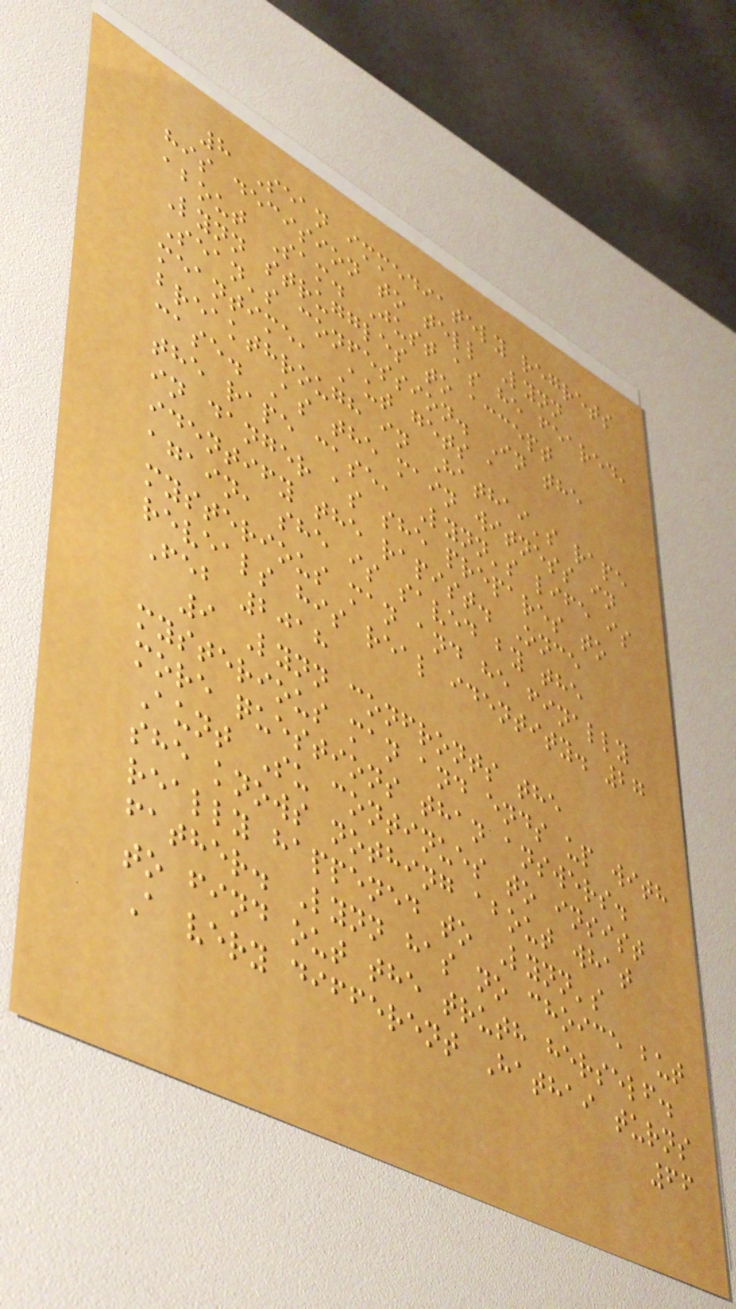8 Sean immediately regrets
his decision to tell Lynn
about Sam. Just as he feared,
Lynn struggles to accept
Sean's confession. In the
meantime, Aut gets a
breakthrough in Hathai's rape
case. As the main witness in
the rape case, Lynn's life is
in danger as she prepares to
identify the rapist. Once
again, she is saved by the
mysterious man and he finally
reveals his real identity. 27
Feb 2018
9 Lynn confronts the
mysterious man and ends up with
more questions than answers.
Aunt Su continues to insist
she knows nothing about what
really happened to Lynn's
father. Lynn has no choice but
to find out the truth herself.
A very different Hathai turns
66
